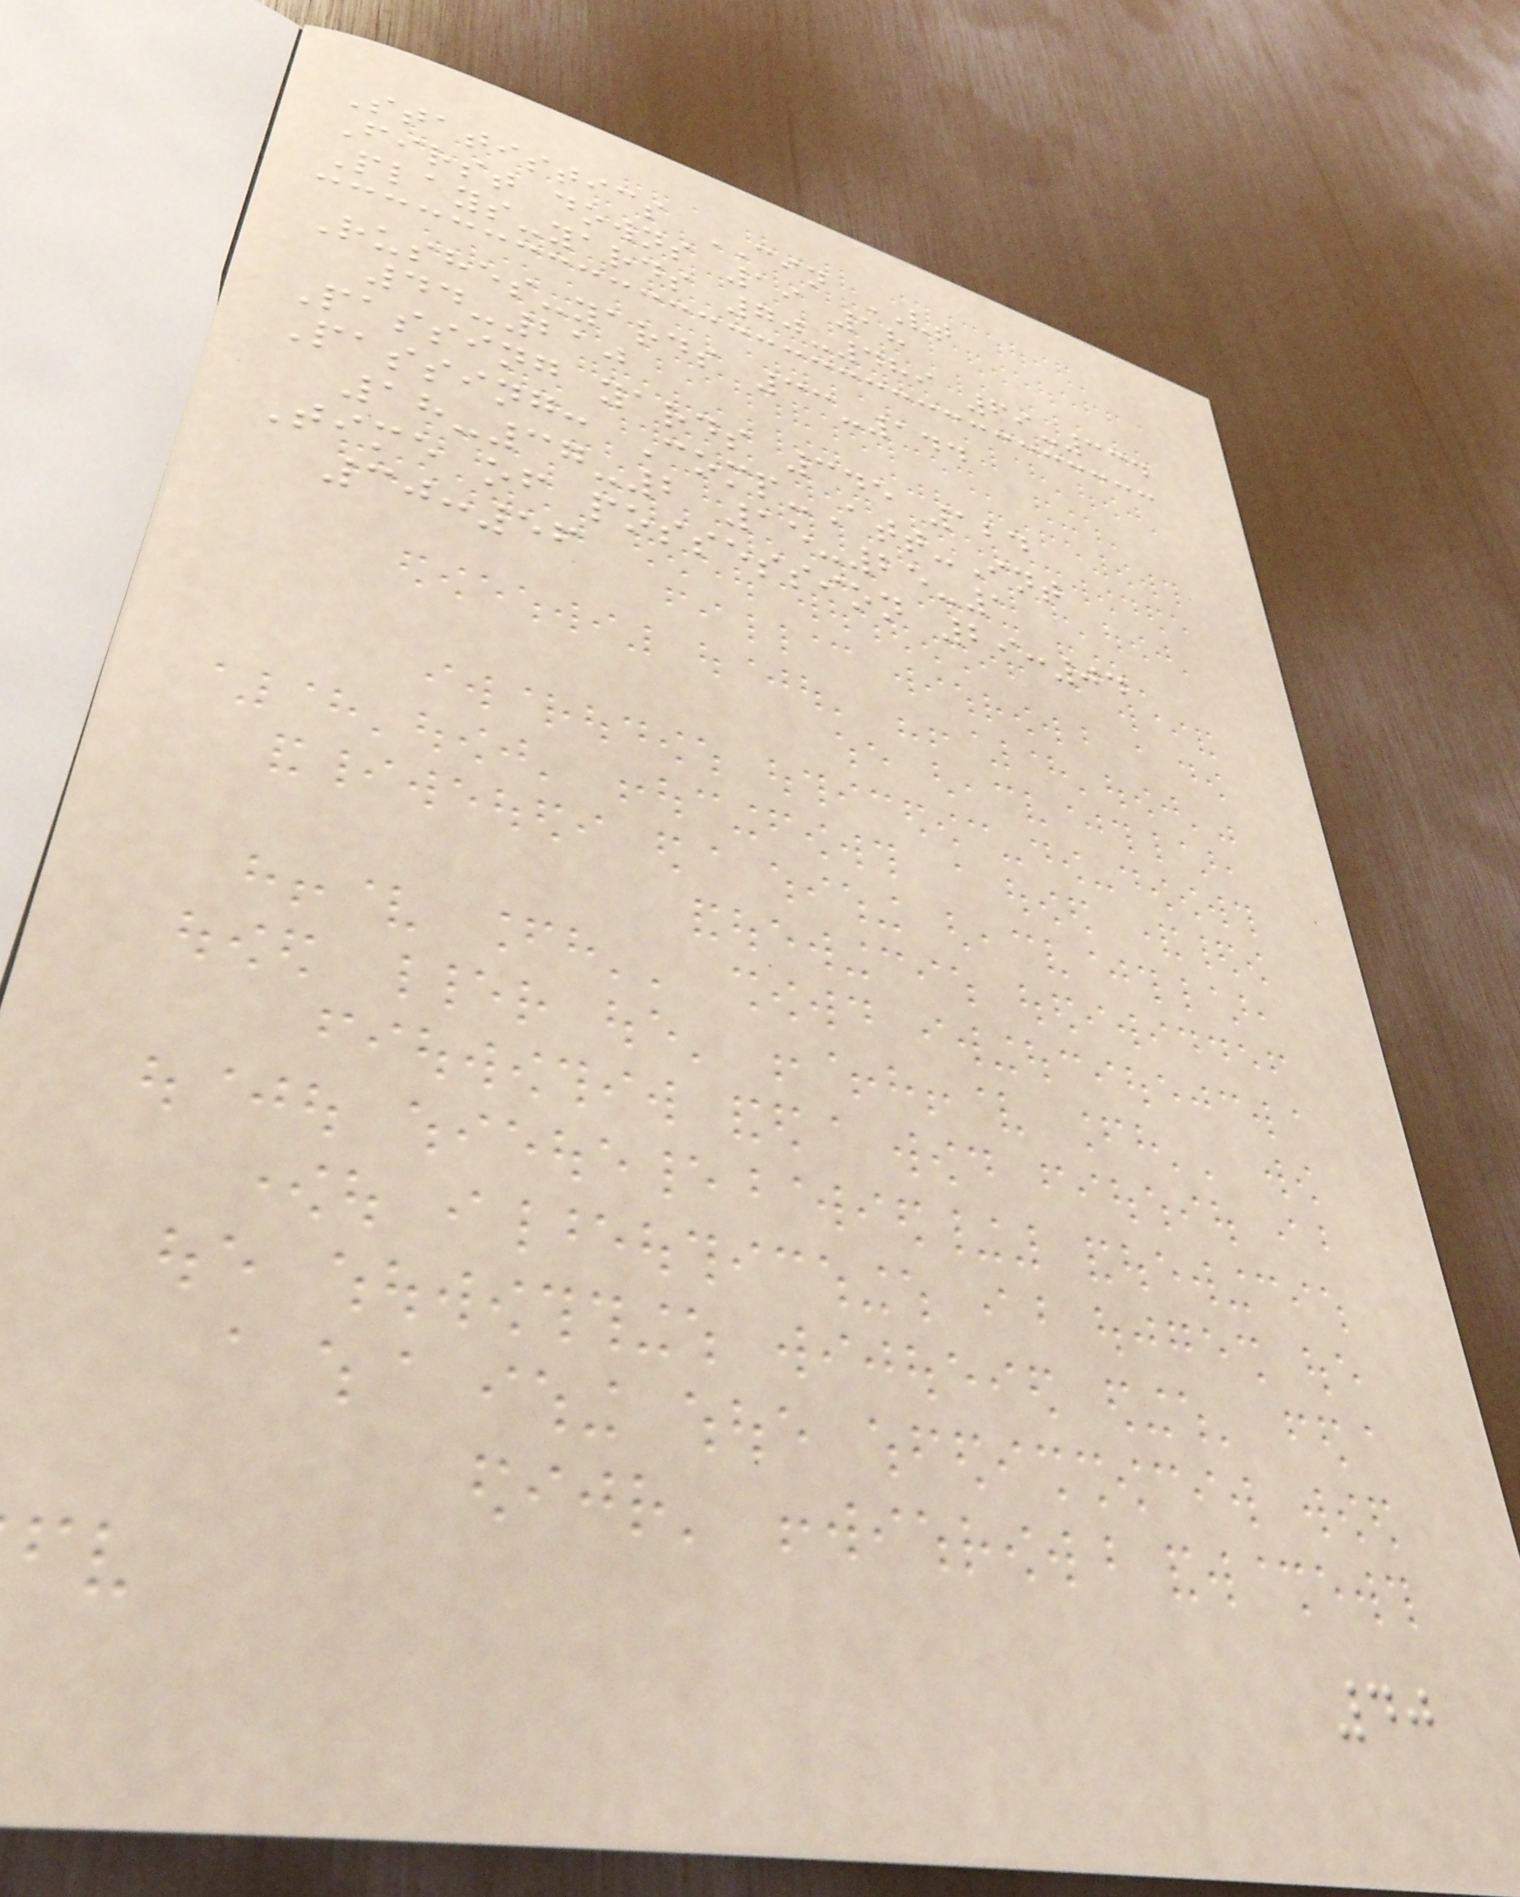Statistics CIN VT
First downs 19 18
Plays-yards 70-489 69-334
Rushes-yards 33-144
44-210
Passing yards 345 124
Passing: Comp-Att-Int
18-37-2 15-25-1
Time of possession 29:04
30:56
40
